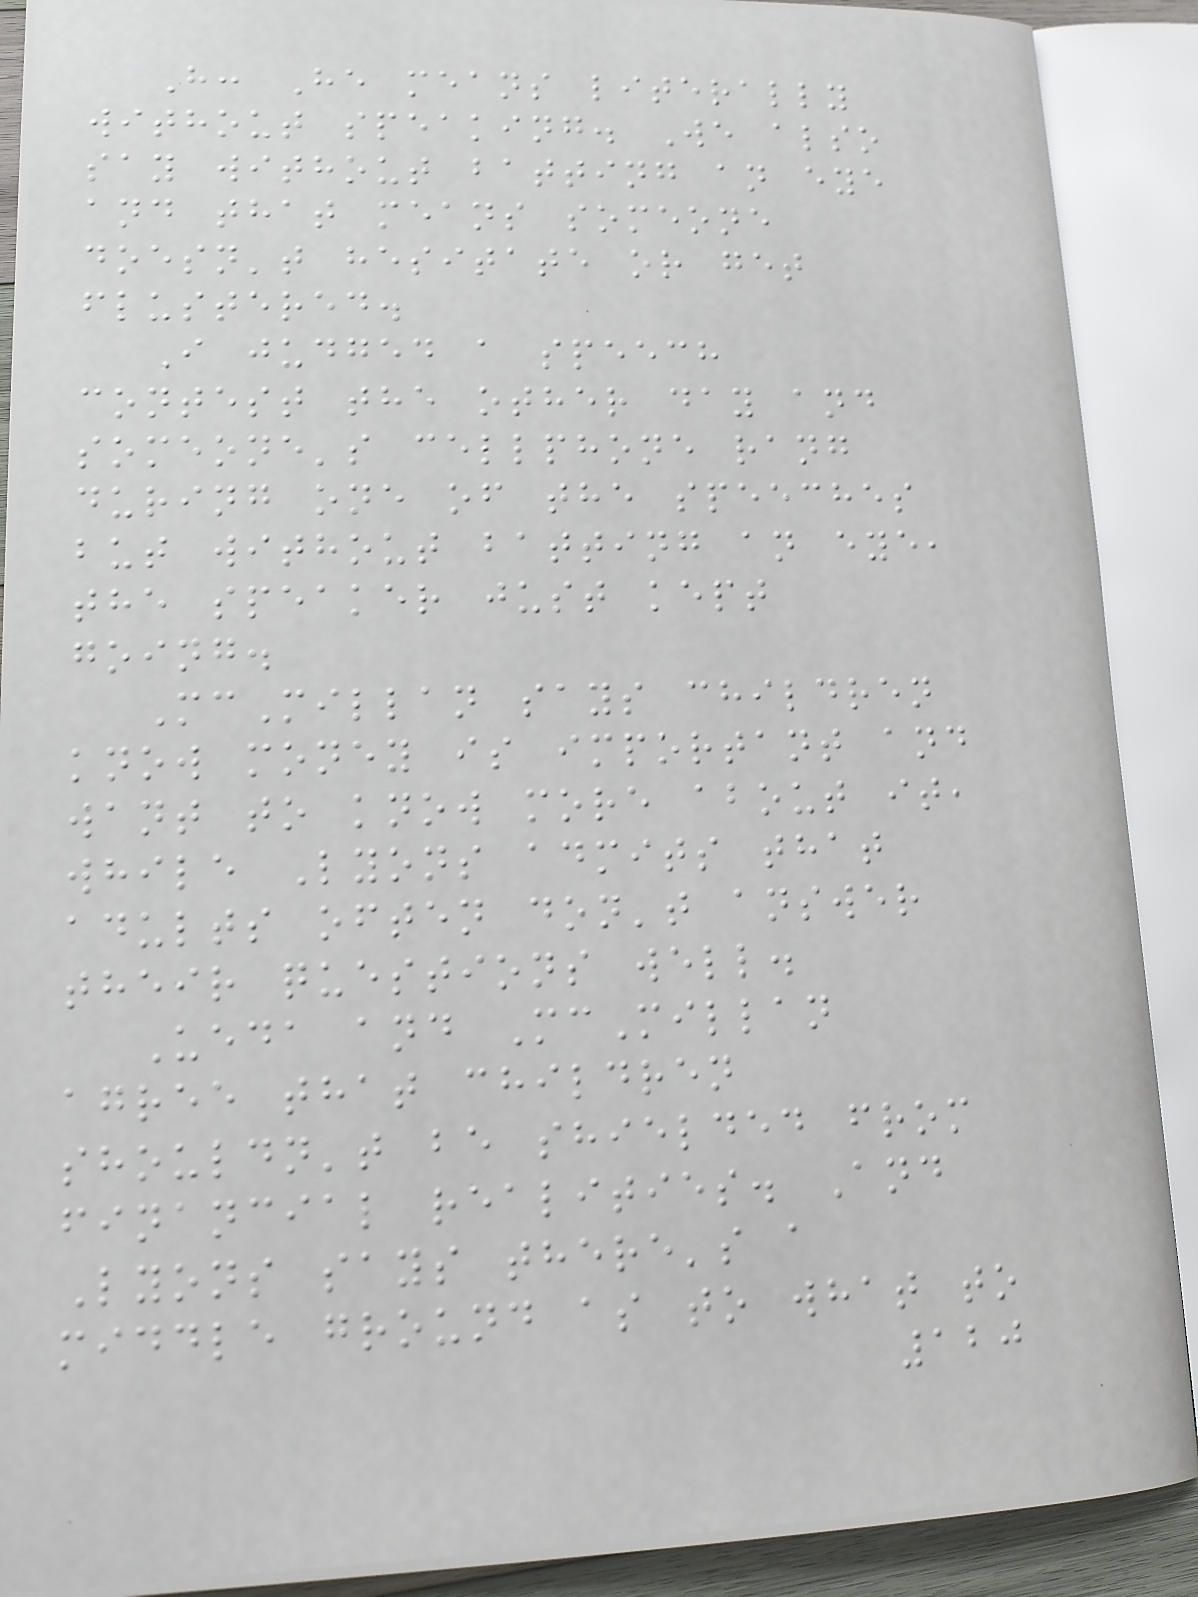H: He means literally
without speaking. We also
say without batting an eye
and that means someone
doesn't hesitate or get
flustered.
I judged a speech
contest the other day and
someone's cellphone rang
during one of the speeches
but without batting an eye,
the speaker just kept
going.
McMillan says children
know money is important and
want to know more about it,
while Lyons admits that
adults often don't answer
their questions well.
Ueda and McMillan
agree that children
shouldn't be shielded from
financial realities. And
Lyons says there's a
middle ground as to what to
120
